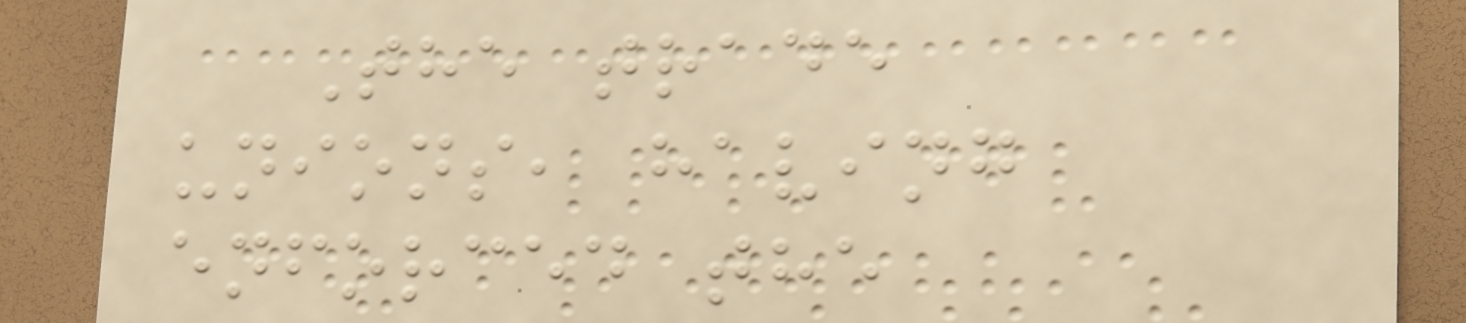The trade
unions, having
enforced the
